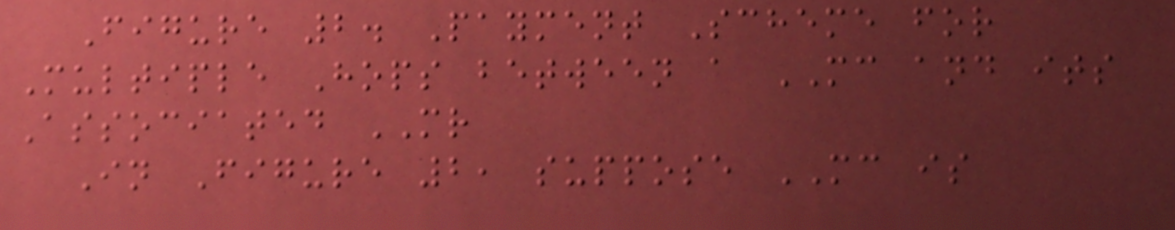Figure 2. Payment Scheme for
Multiple Hops between a MC and its
Associated MR
In Figure 2, suppose MC is
